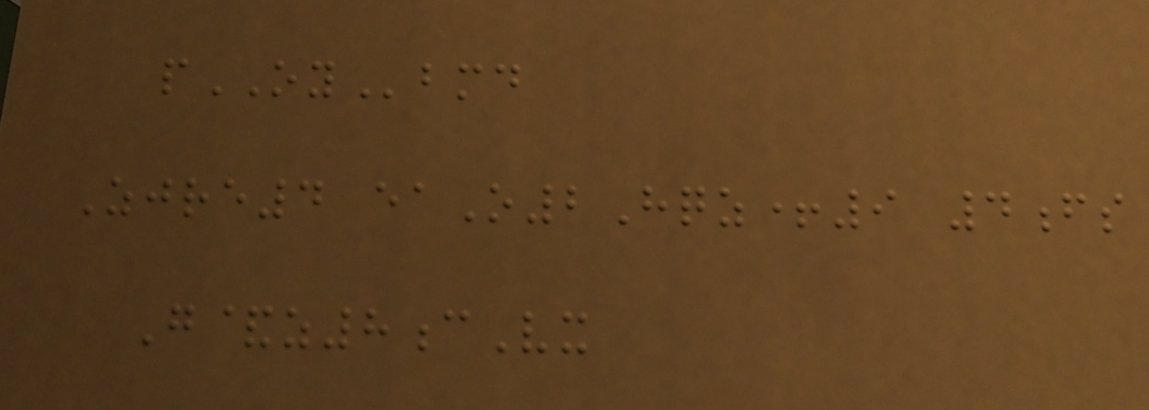pOYbmd
Zjre4 eaO2Hqz+9 4fs
G&z8cVx
